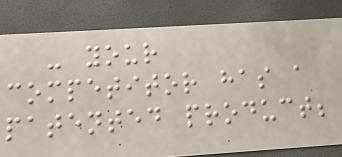- your
competitor has a
patented product;
